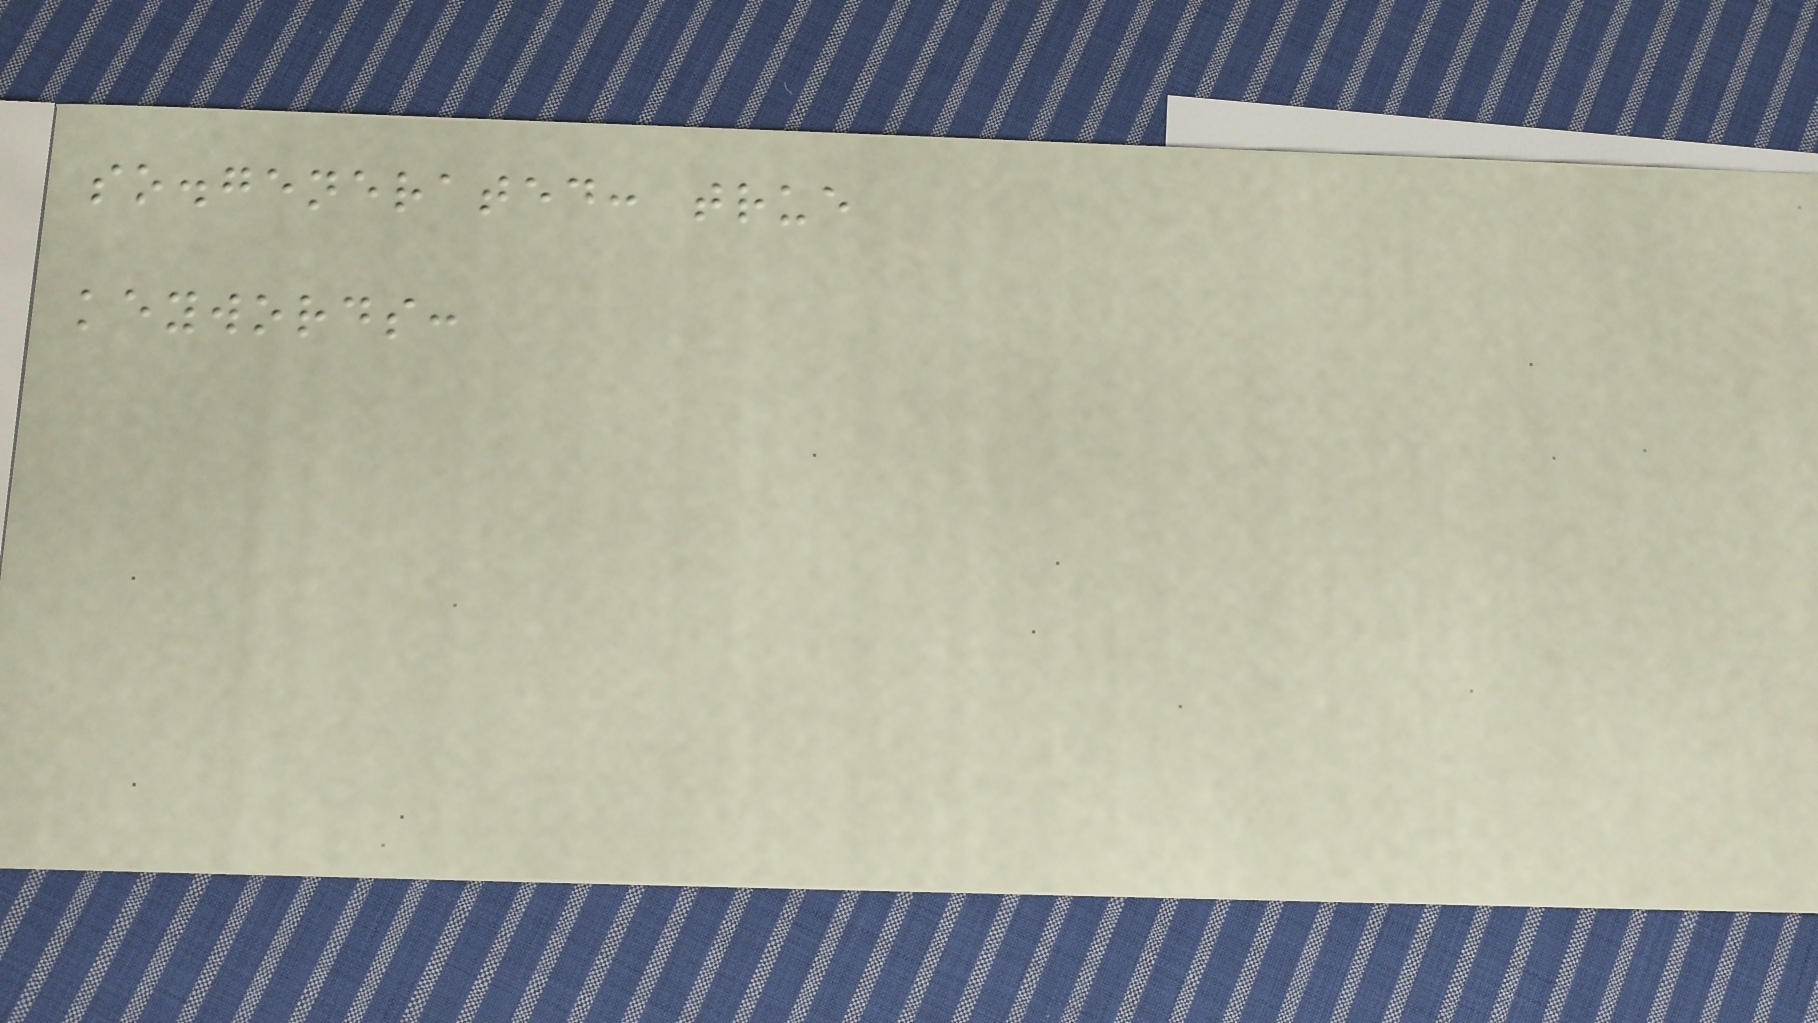so.generated: true
keywords:
